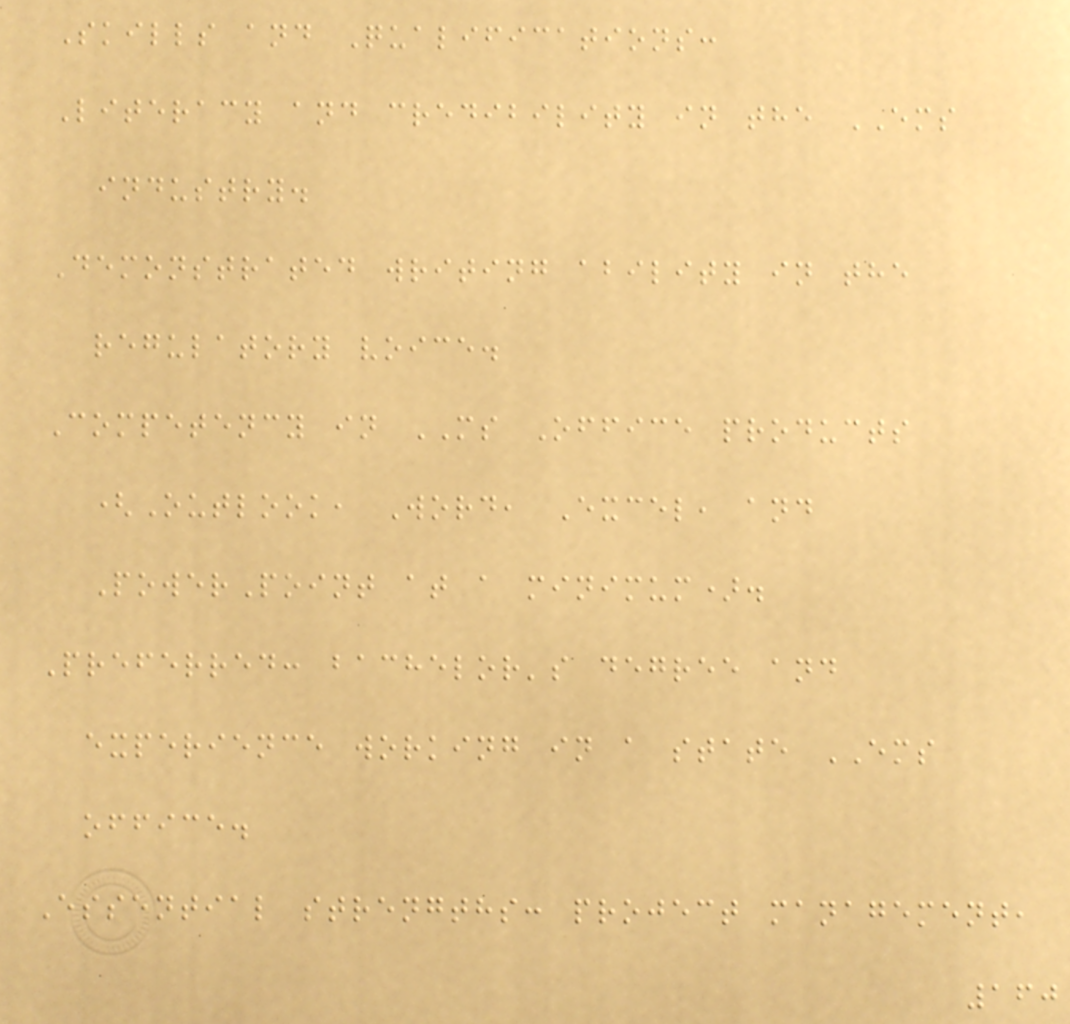Skills and Qualifications:
Literacy and credibility in the EMS
industry.
Demonstrated writing ability in the
regulatory voice.
Competency in MS Office products
(Outlook, Word, Excel, and
PowerPoint at a minimum).
Preferred: bachelor's degree and
experience working in a state EMS
office.
Essential strengths: project management,
160
